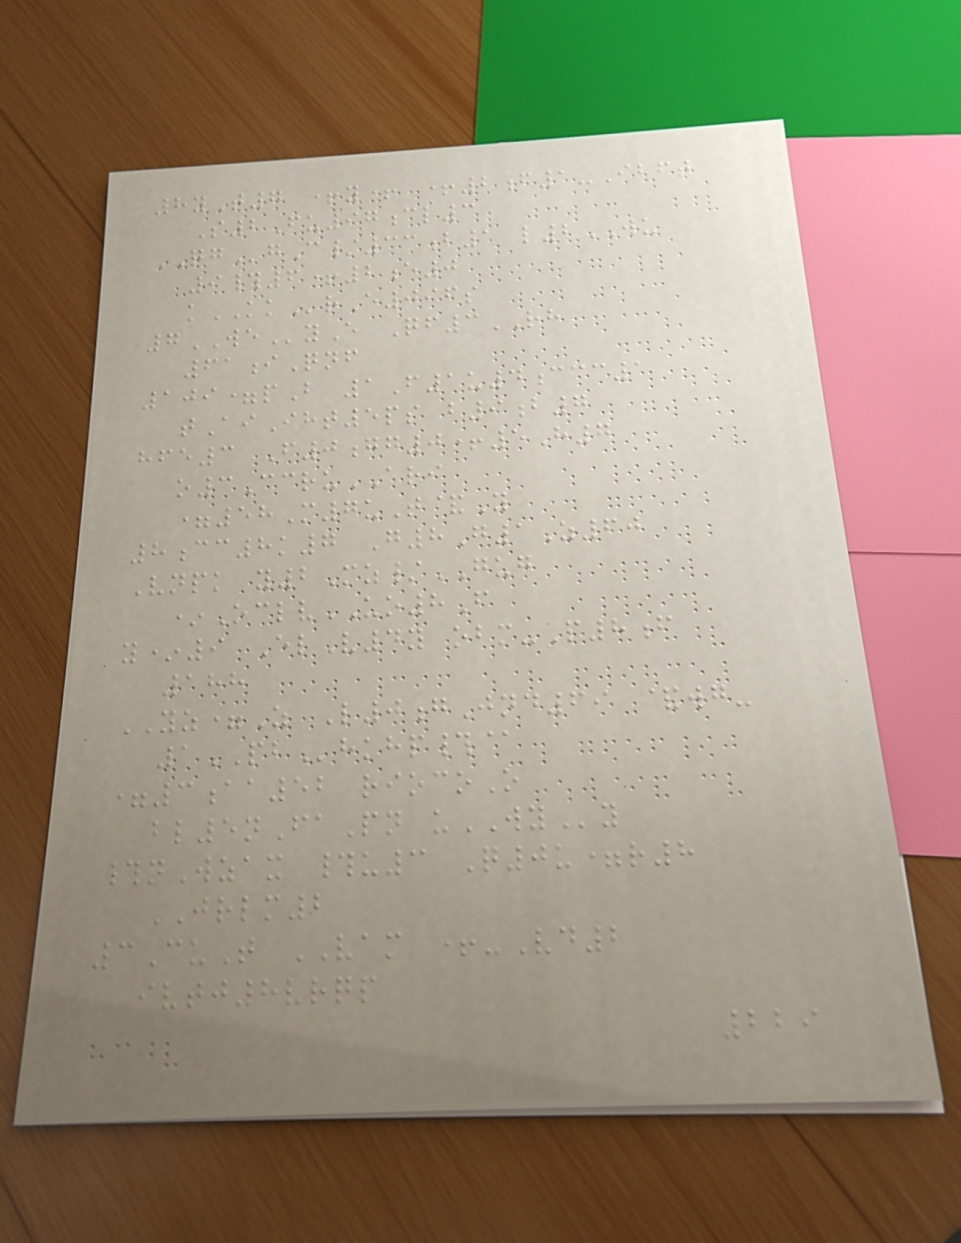8yT7 +y+ +2f1-Ibft
S2Fu97cl3
QGgC/33b1 l2WU
9#6+2e0
kKKrE096s
7WEyE Qf3RH
61iQnf
109=pB 1F1u4ccc1
tAiIht5ps b9b7
hfe3 F0gg0+5H7
o3CcruARI
=58M7uT&Y
8cc8k7 G8G1Z60
Vnpk y2Mz/GUG
*OclvUO8F
y*9 ElV4y obm-P8f
188
YZ=Z L0gJnd69 &wg-
1PBhkhp#@
=3aa52 riocoO
bl5nFaPn uWYy
#nWzax #u3 Q0u=r8
JRLM2
3CuT VAM +-Vd2
ivtj8vrqp
229
